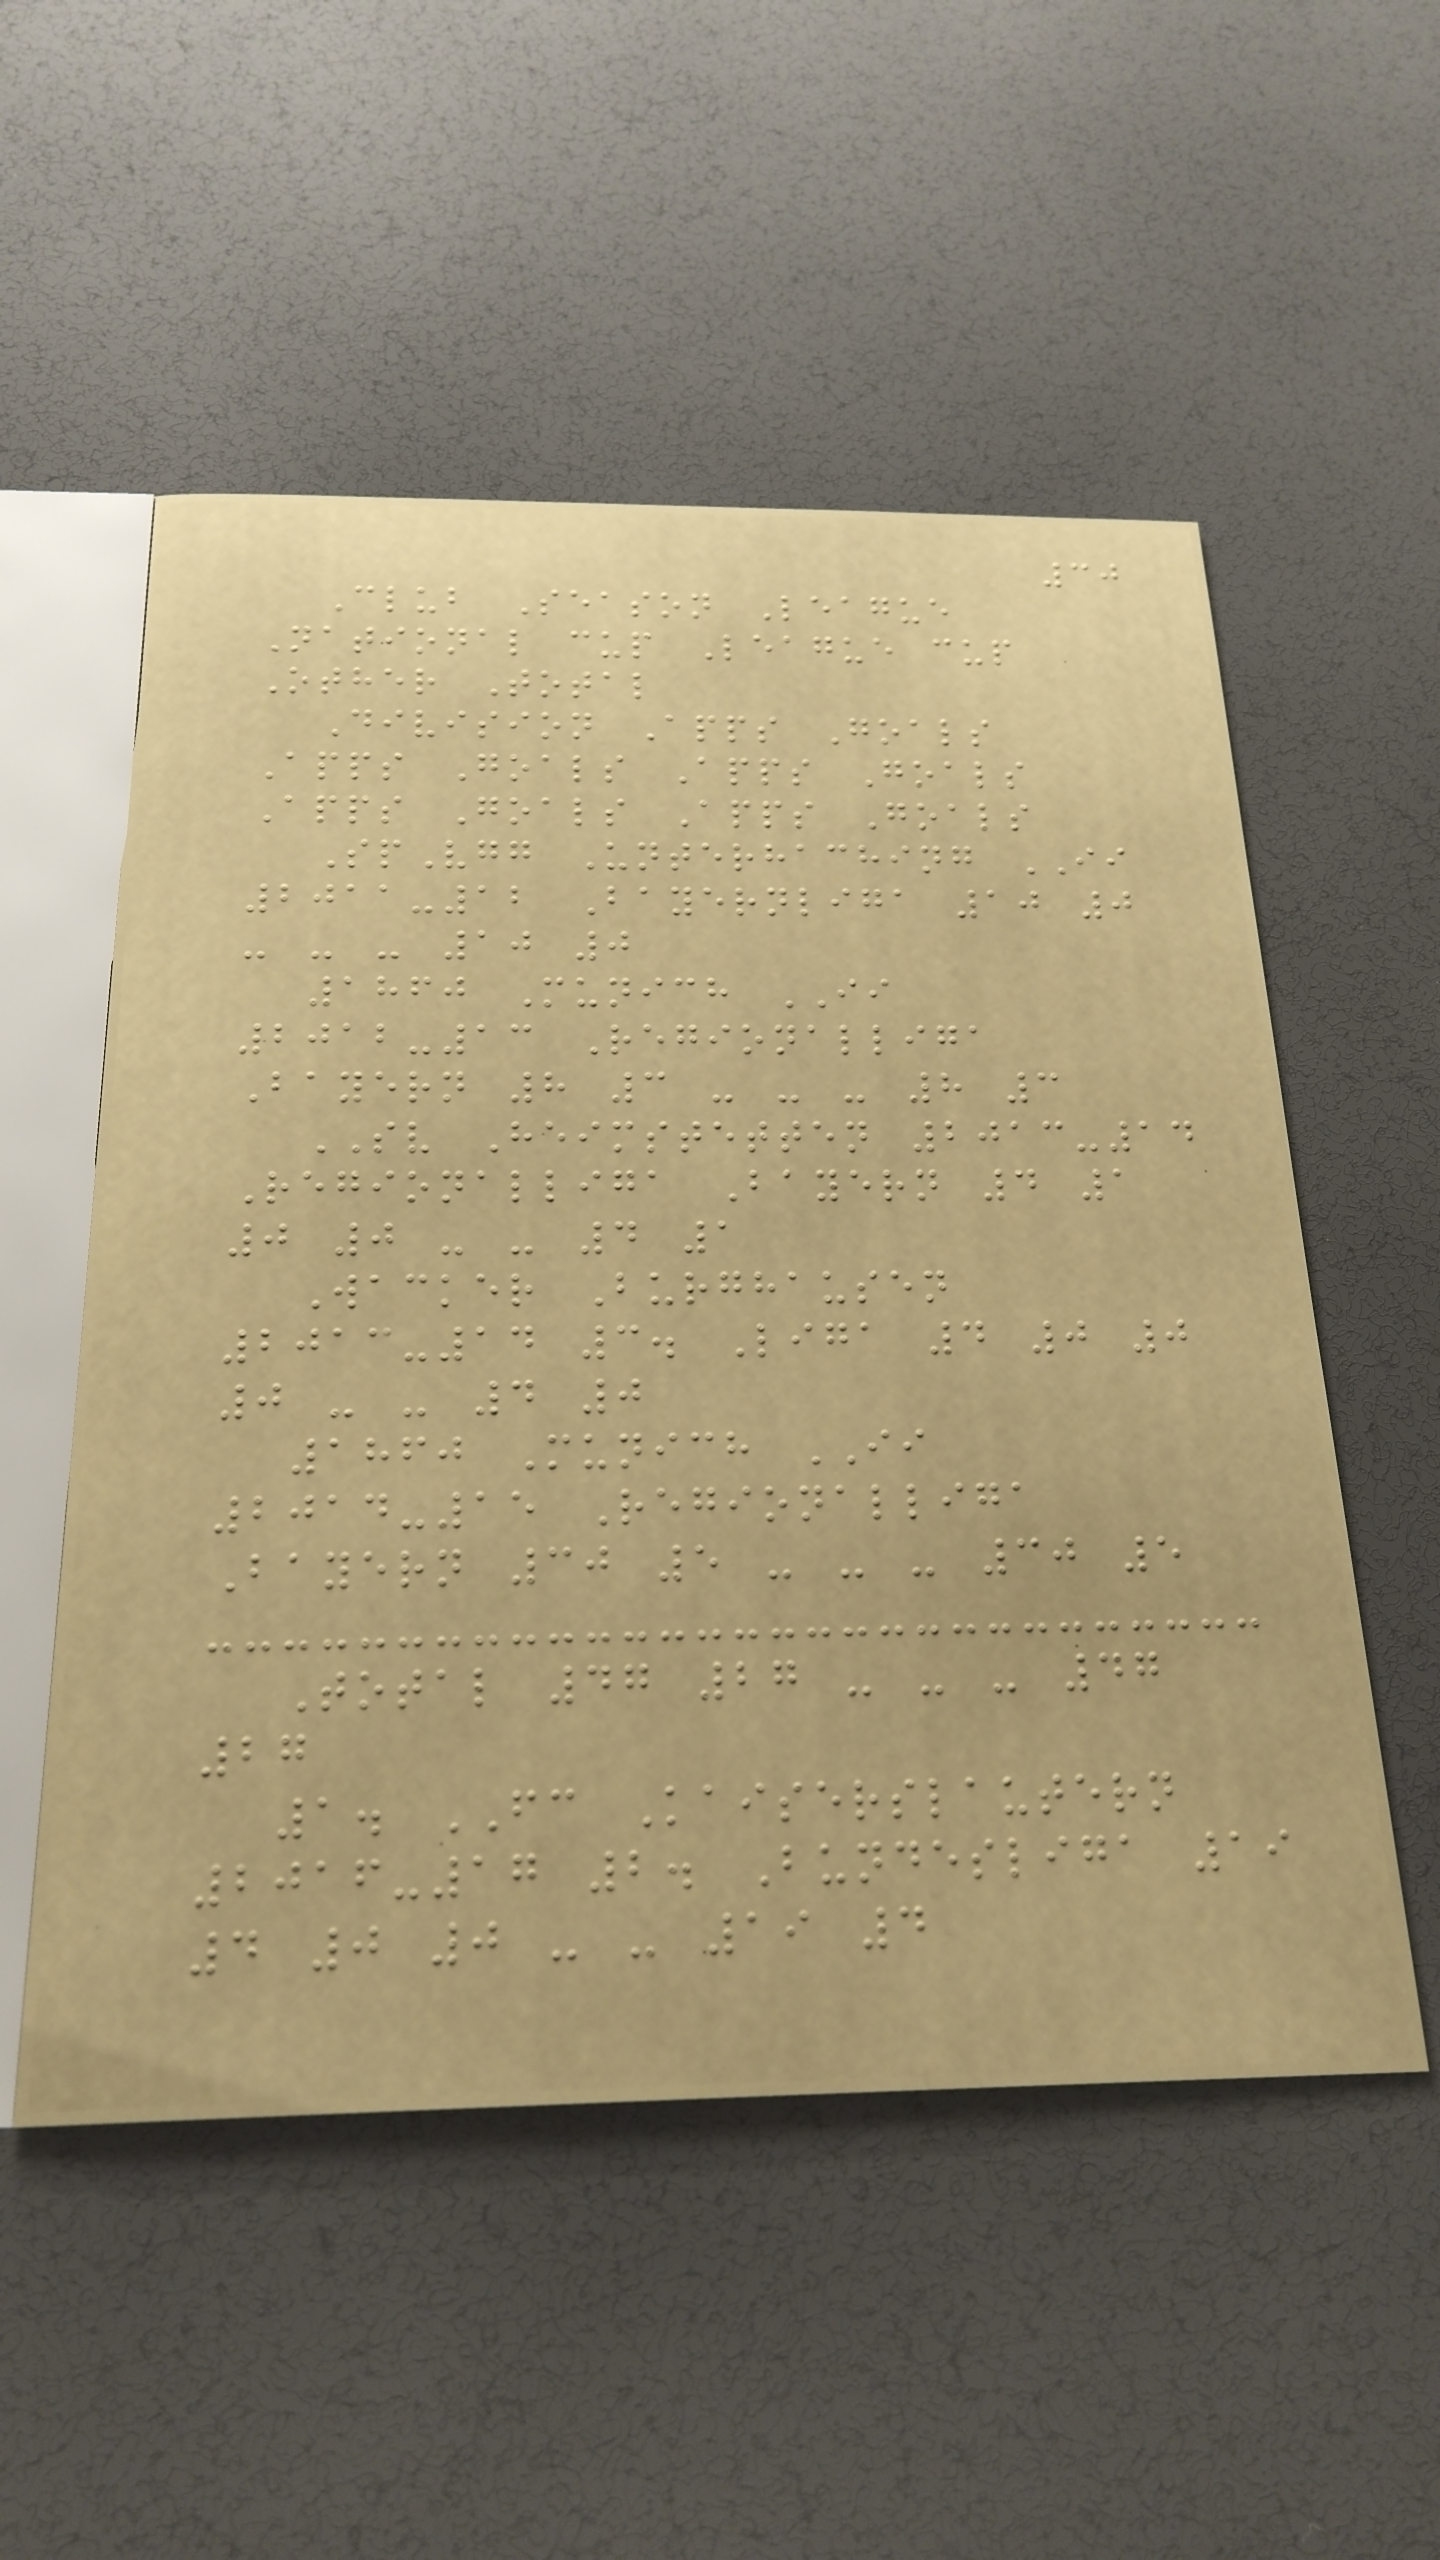30
Club Season League
National cup League cup
Other Total
Division Apps Goals
Apps Goals Apps Goals
Apps Goals Apps Goals
SpVgg Unterhaching II
2011-12 Bayernliga 10 0
- - - 10 0
1860 Munich II
2012-13 Regionalliga
Bayern 8 3 - - - 8 3
SV Heimstetten 2013-14
Regionalliga Bayern 4 1
0 0 - - 4 1
Wacker Burghausen
2013-14 3. Liga 4 0 0
0 - - 4 0
1860 Munich II
2014-15 Regionalliga
Bayern 30 5 - - - 30 5
Total 47 27 - - - 47
27
1. FC Kaiserslautern
2016-17 2. Bundesliga 19
4 0 0 - - 19 4
